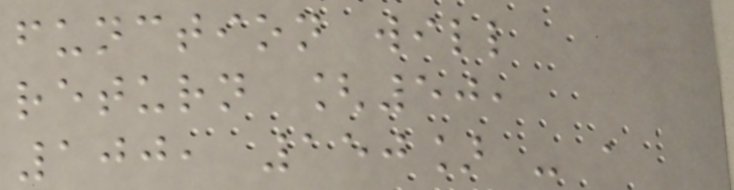function will
return [50,
100, 150] - a
